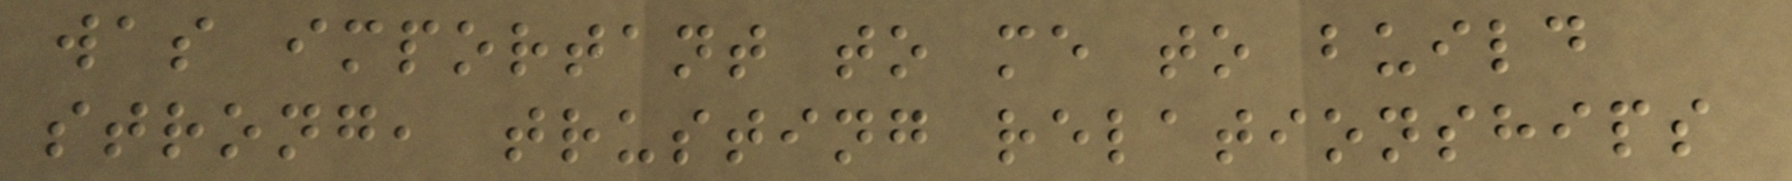was important to me to build
strong, trusting relationships
